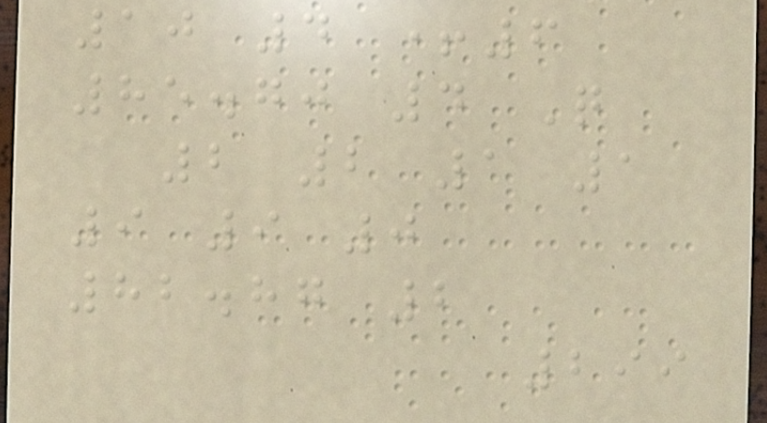10 4 +6
85.70 4 Q
2 2 1 1
9 9 0
82.87 2
299
